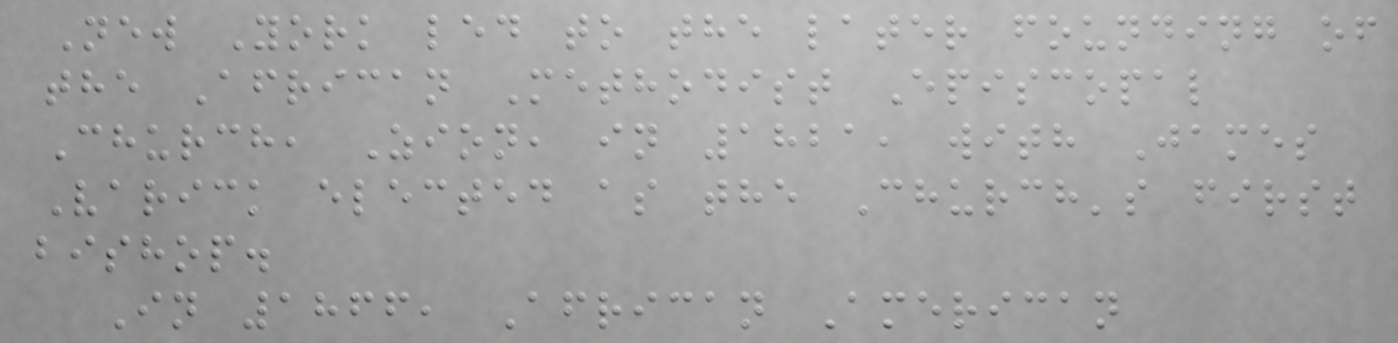New York led to the later founding of
the African Methodist Episcopal
Church, Zion, in 1821, with James
Varick elected as the Church's first
bishop.
In 1866, African American
